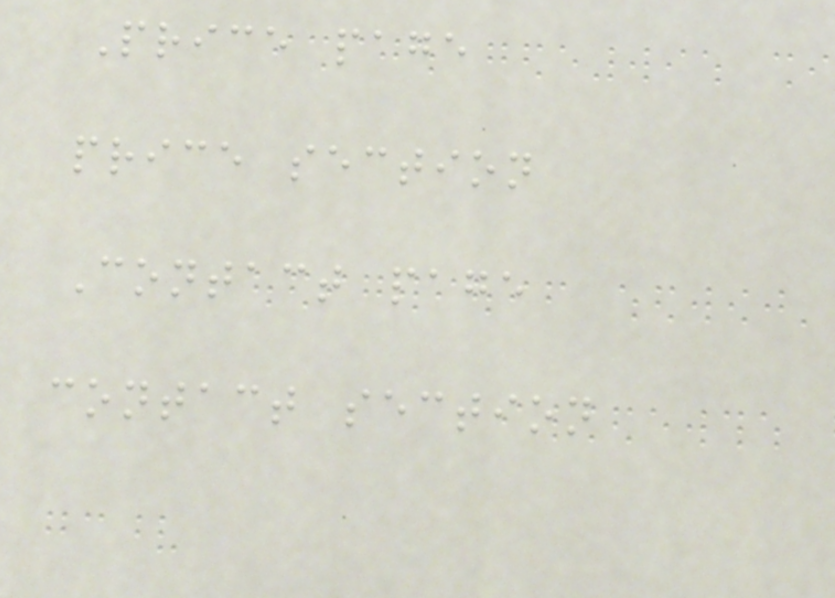Price page
price section
Contact page
contact section
